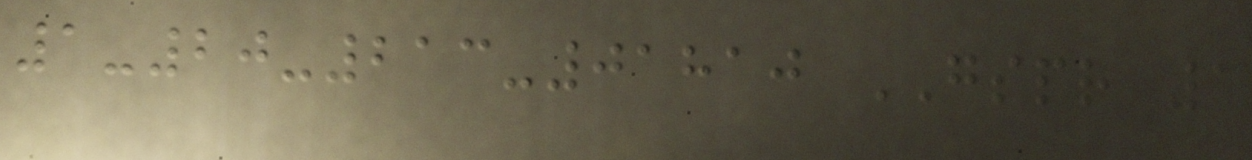1-20-213-01810 GSPR 1
